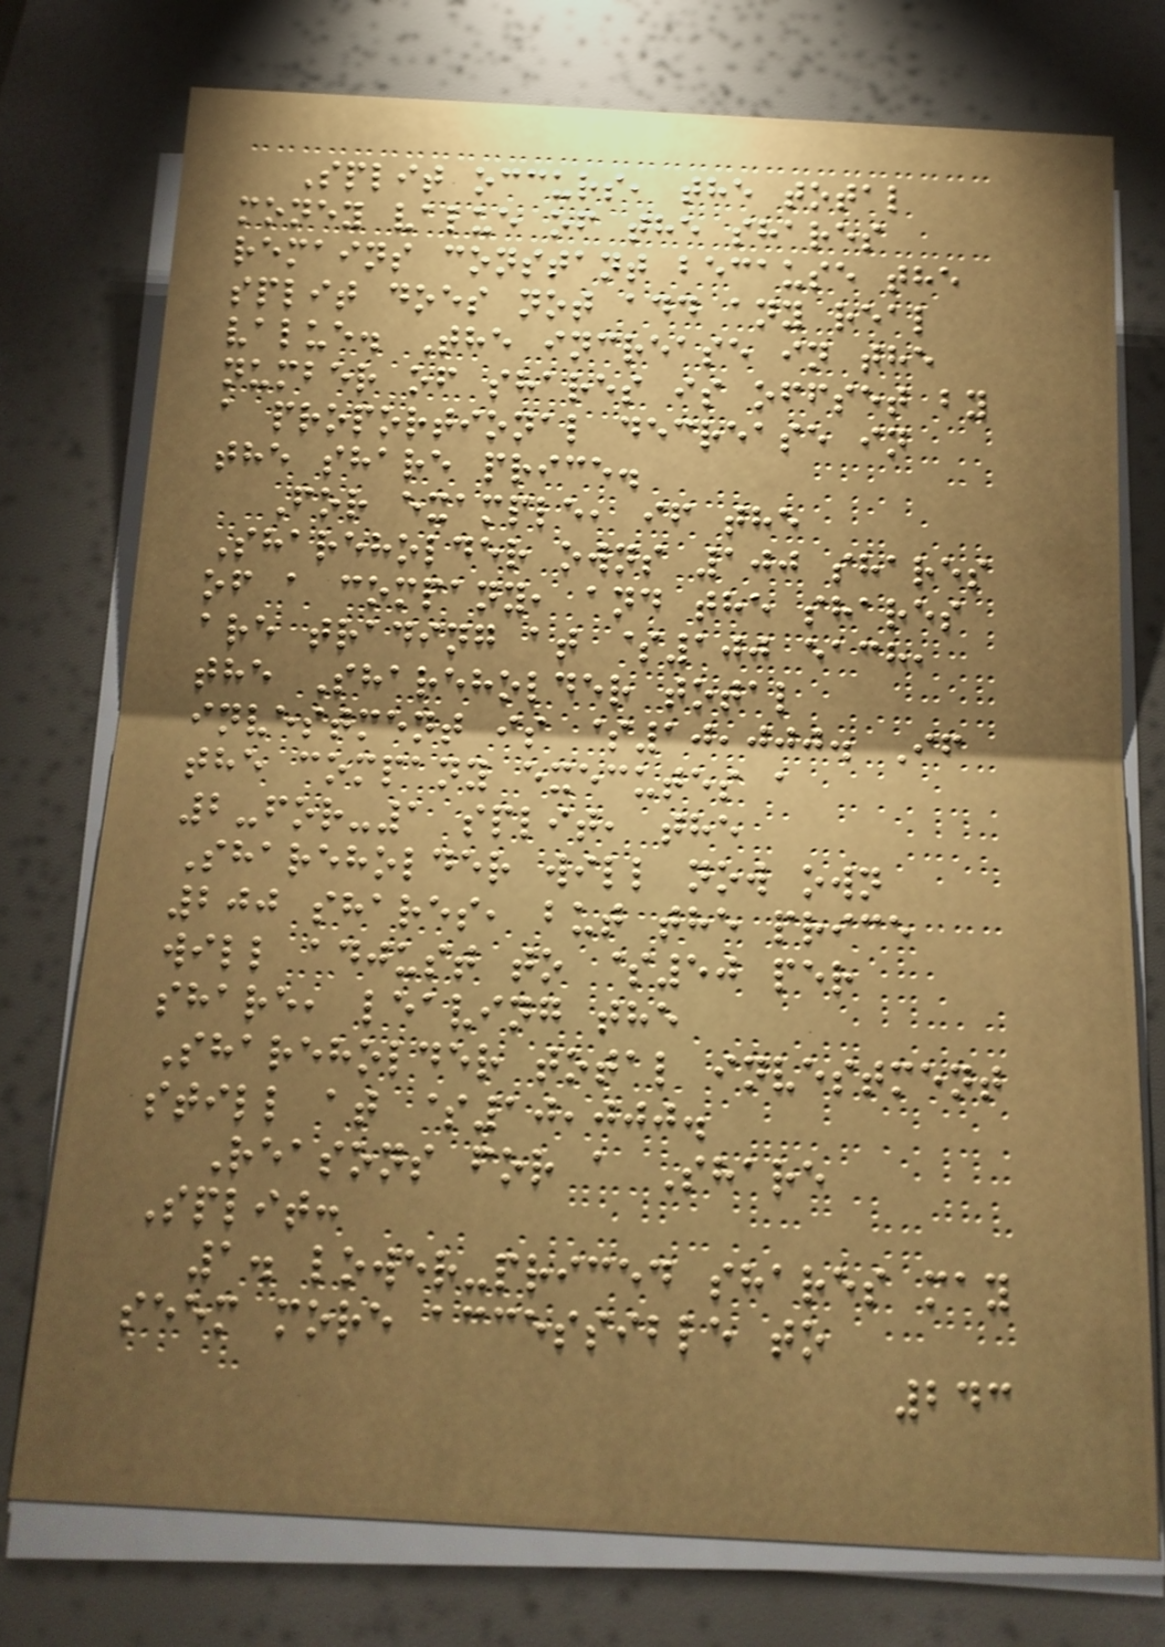Split occurs, the total
money value of the shares
remains constant because the
split does not add any real
value. The increase in the
number of shares is offset by
a proportional decrease in
the share price.
For example, if the
Shareholder owns 100 shares
of a company, and the shares
are trading at $100 each,
the Shareholder total
investment is $10,000. If
the company executes a
2-for-1 split, the
Shareholder will now own
200 shares, but the price
will adjust to $50 per
share, leaving the
Shareholder total investment
still at $10,000.
Reasons for a Share
Split:
1. lower-priced shares may
seem more accessible to
243
